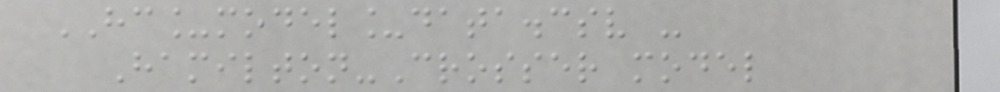HC_model_data.csv -
Hamilton-Crosser model
